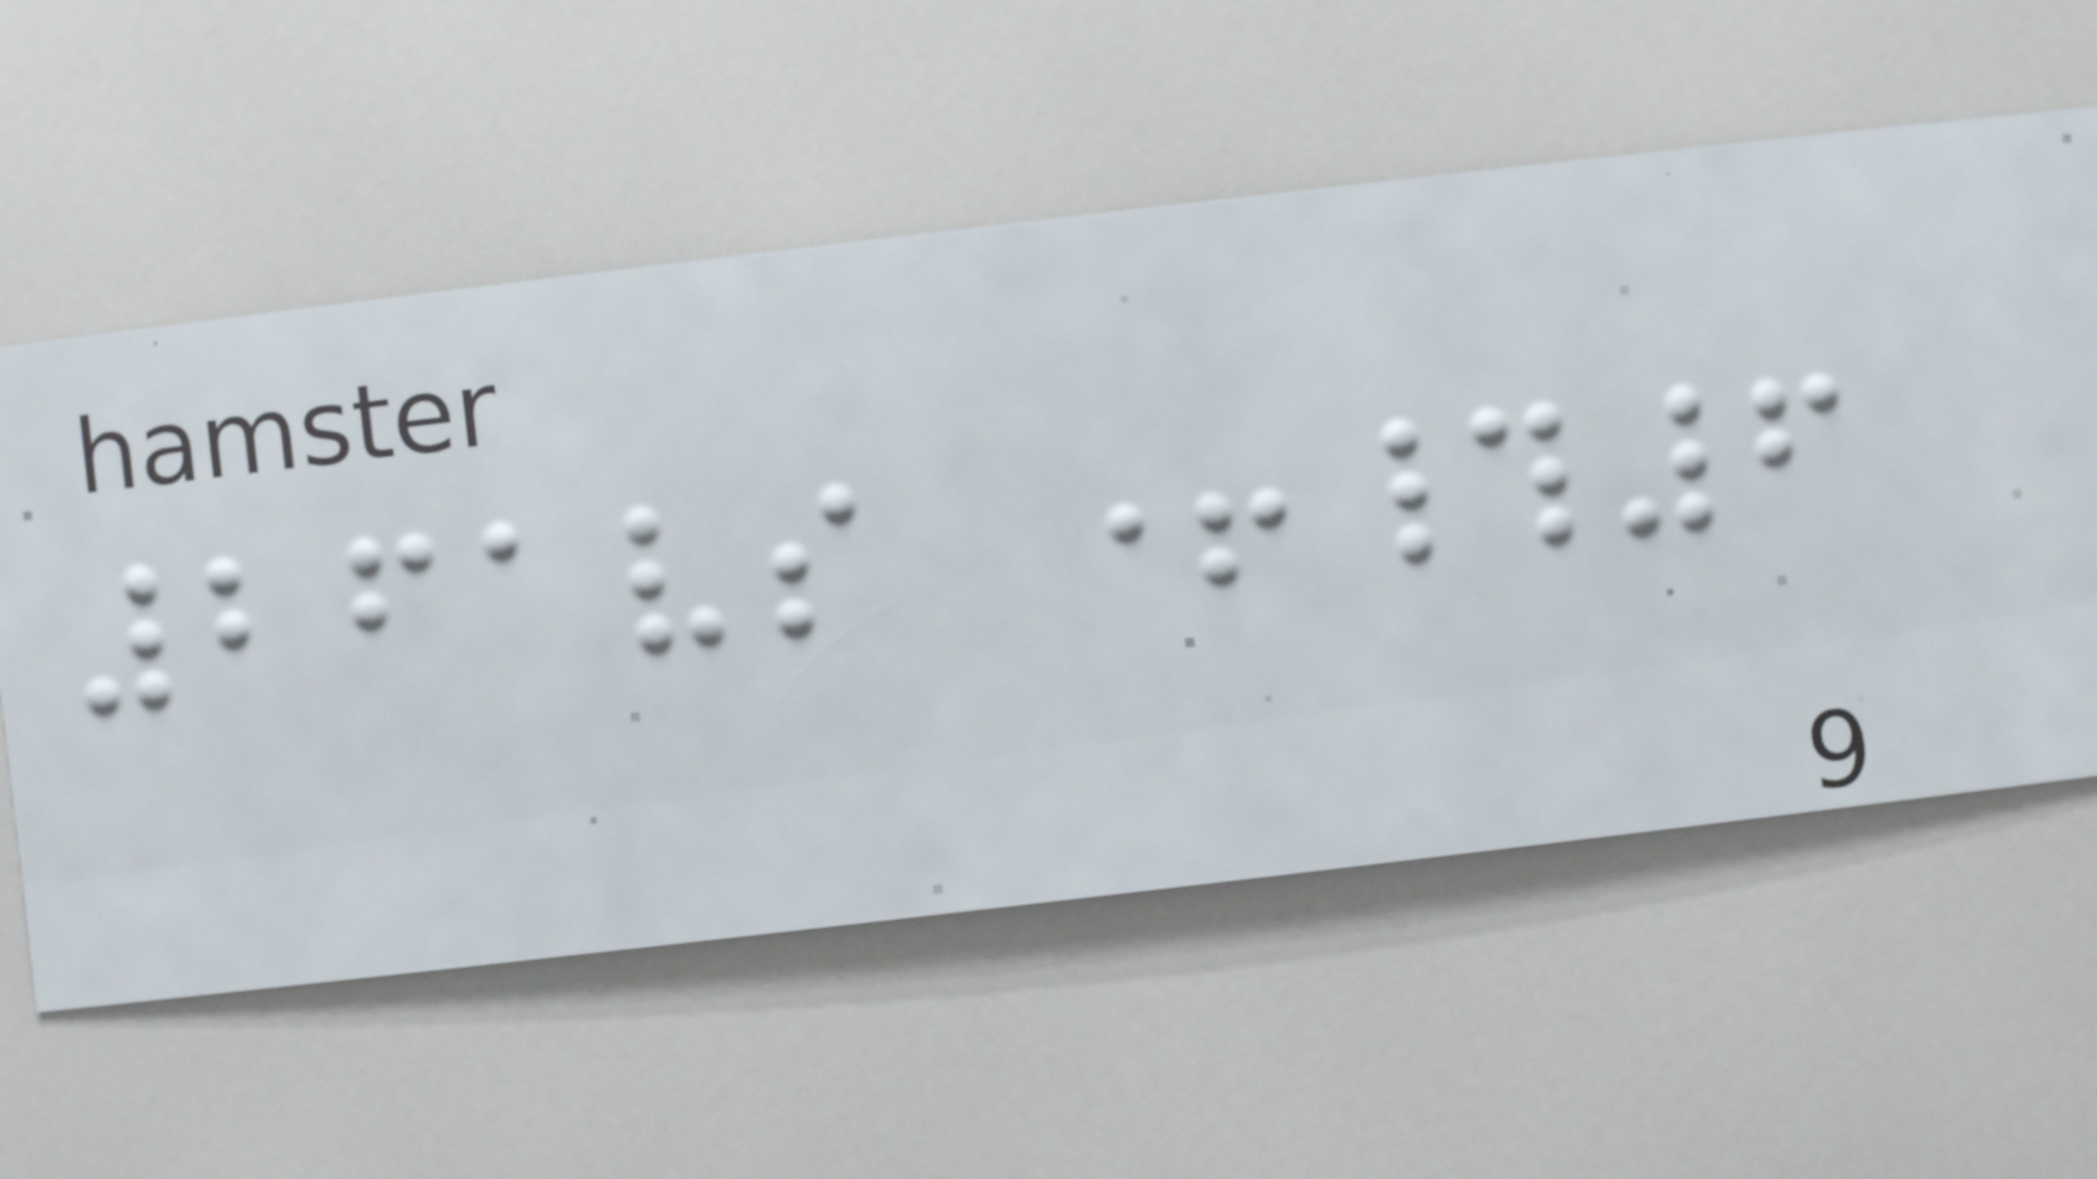261vs +#6
